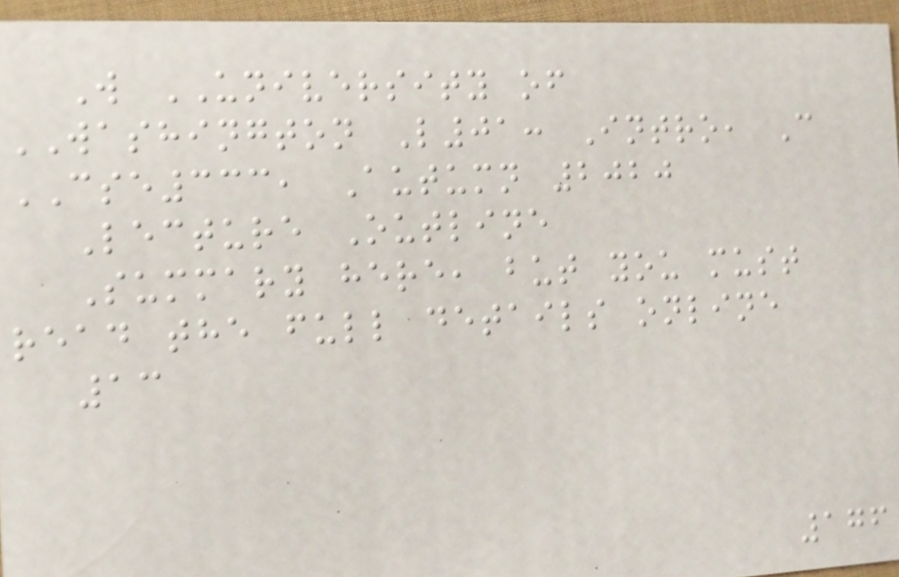W UNIVERSITY of
WASHINGTON L01: Intro, C
CSE333, Autumn 2020
Lecture Outline
Summary here, but you must
read the full details online
13
176
